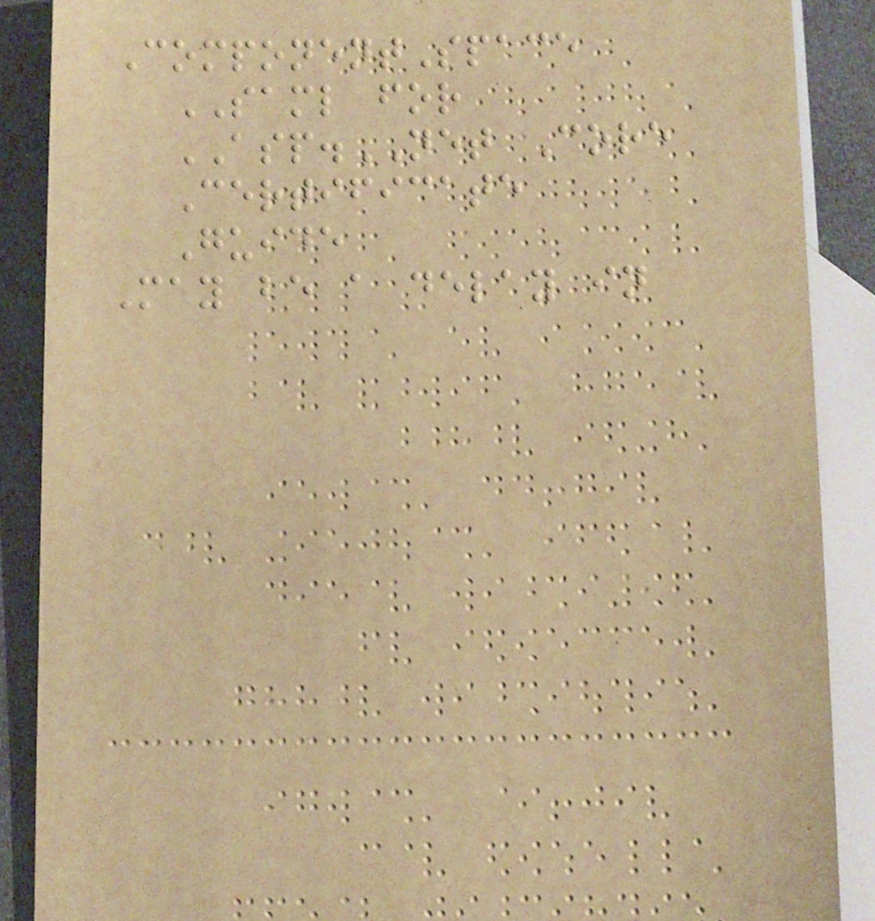ComponentSpace
SAML for
ASP.NET Core
Certificate
Guide
May be a delay in
